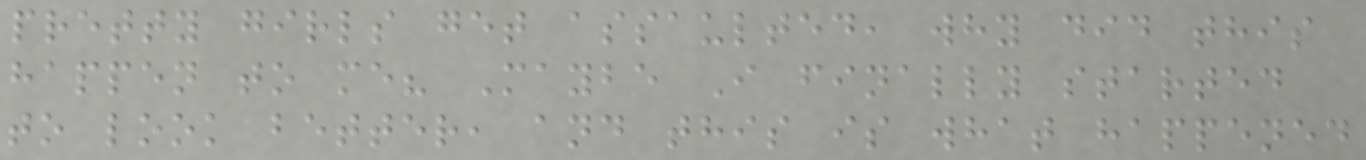pretty girls get assaulted, why did this
happen to me? Maybe I finally started
to look better, and this is what happened
